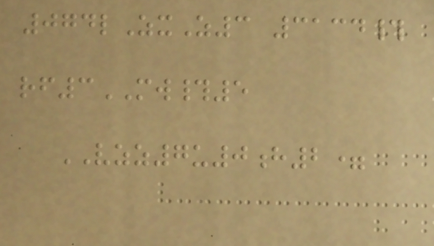074lZxZ3 3134#
rf3MW#5
VZZ7u0h2=
